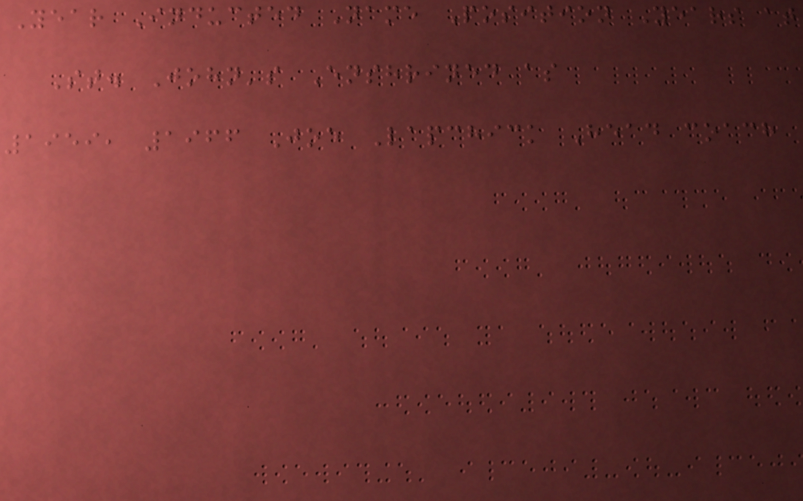Year Inducted Name Position Years at
St. John's Enshrined as
1959, 1966 Joe Lapchick Head coach
